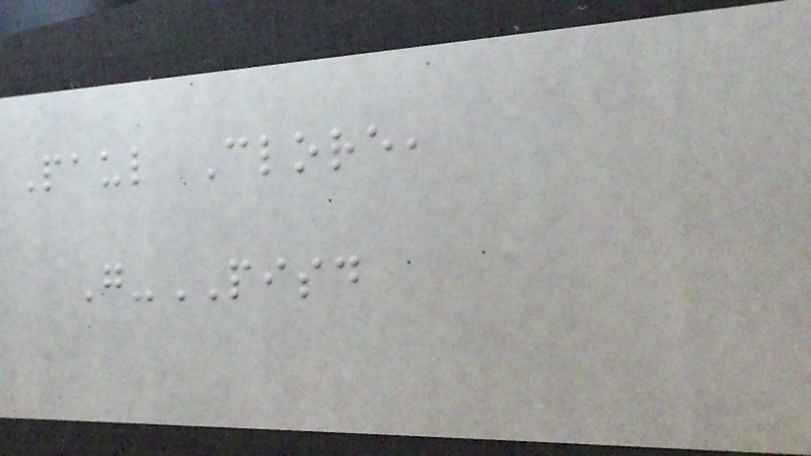Paul Clore,
G-PISD
